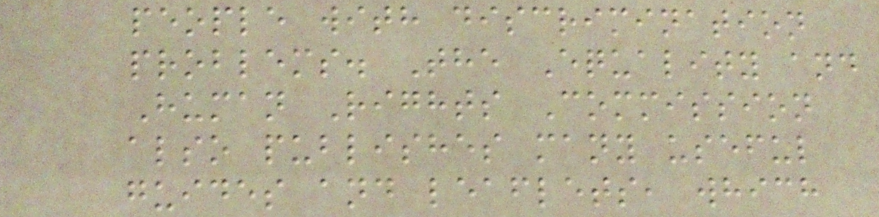people with discrimination
problems. The Equality and
Human Rights Commission
also publishes many useful
guides and leaflets, which
